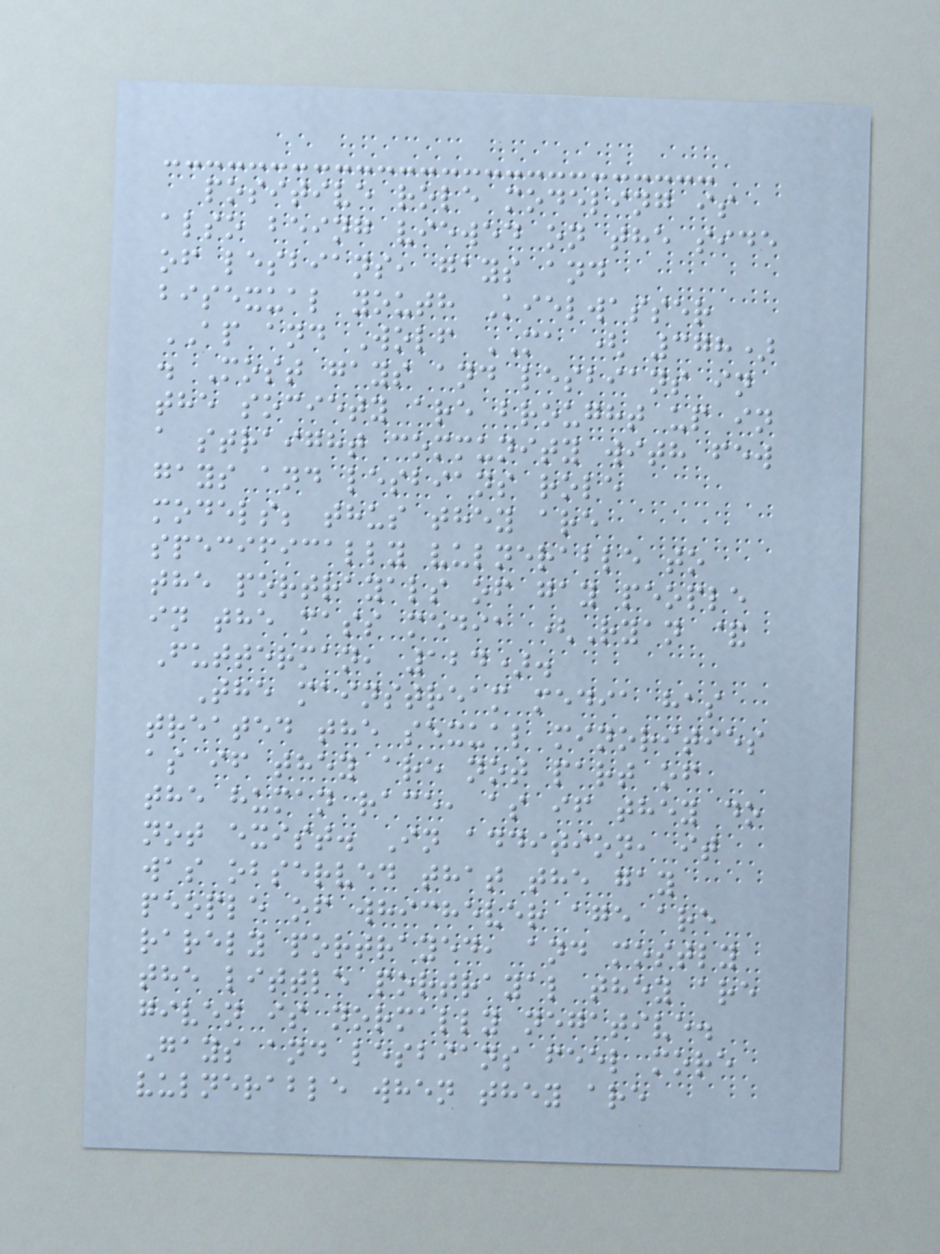positive role modeling is
also being viewed on the side
of lesbians, gays and
bisexual youth Kielwasser
AP and Wolf MA ( 378)
. Most gays and lesbians in
the society are brought up in
a straight community with few
gays and lesbians role
models; thus they are
specifically vulnerable to
the portrayals of gay people
in the mass media (Ryan &
Futterman, 124).
The mainstream media has
treated the sexual minorities
as if they are not part of
the human race, as if they do
not exist. In addition, it
was observed that the gay
people of whichever age are
rarely portrayed, and mostly
the little portrayal they are
given is normally negative.
Gays and lesbians feel more
vulnerable when they are
